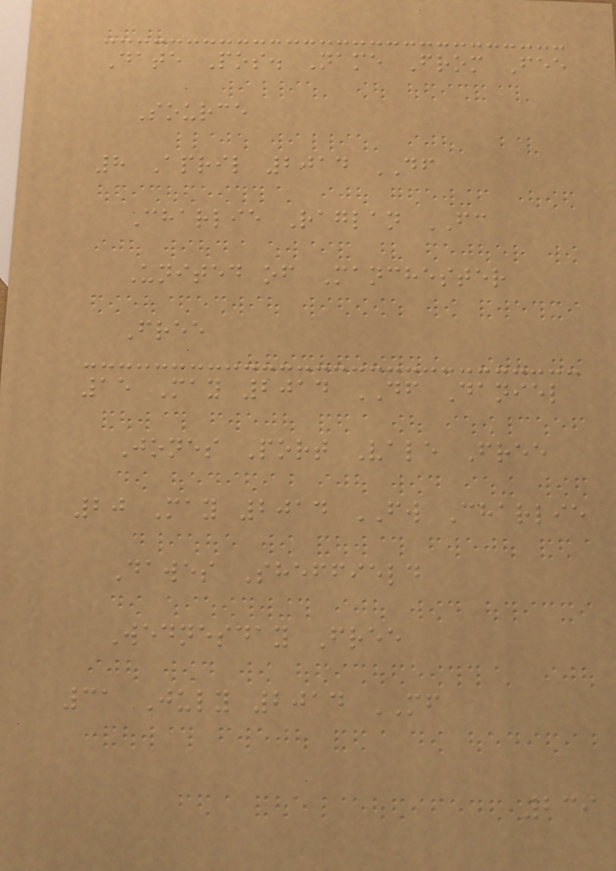Date Pos. Name From Fee
Source
8 April 2014 DF
Charlie Raglan FC
United of Manchester
Free
15 May 2014 DF Daniel
Jones Port Vale Free
20 May 2014 FW Charlie
Dawes Sheffield
Wednesday Free
31 July 2014 MF
239
